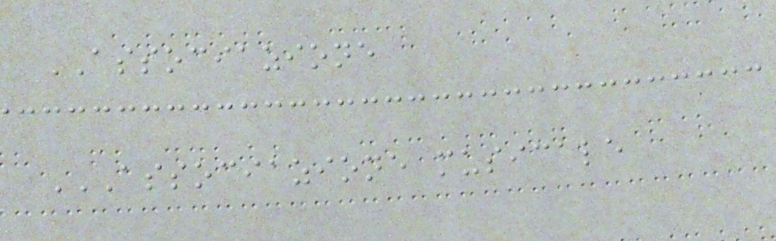ASSOCIAZIONE
ASSOCIAZIONE MUSICALE
